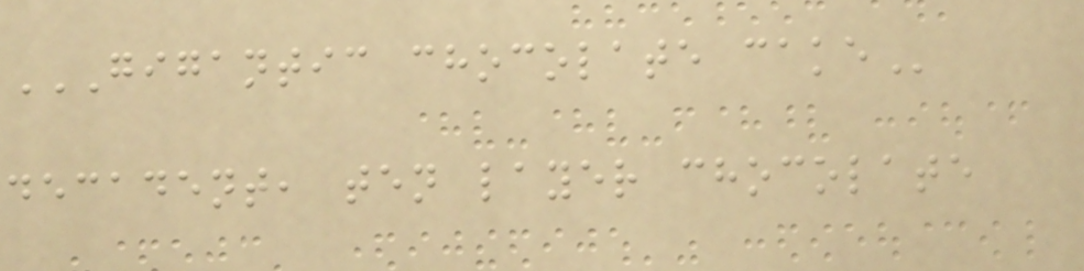GIGANTIC CHOCOLATE CAKE
decadent, ten layer chocolate
